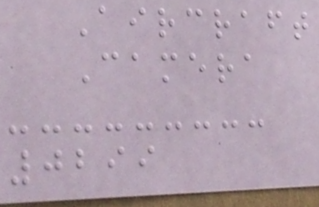Aircraft
Camera
0299
